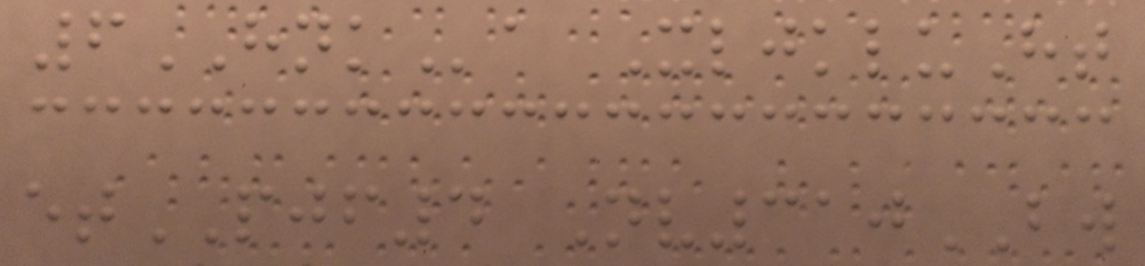6HNKa XljkluHt
etPJF4 Nv310BW
